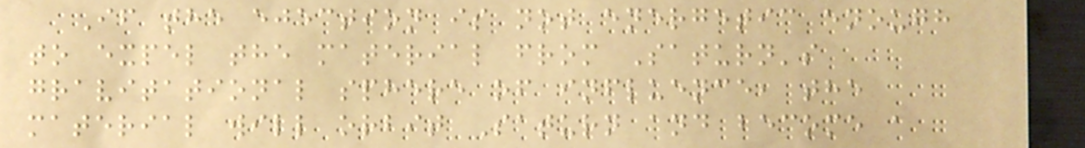If the ejection is not energetic enough
to expel the material from Saturn's
gravitational sphere of influence, the
material will orbit Saturn and become a
